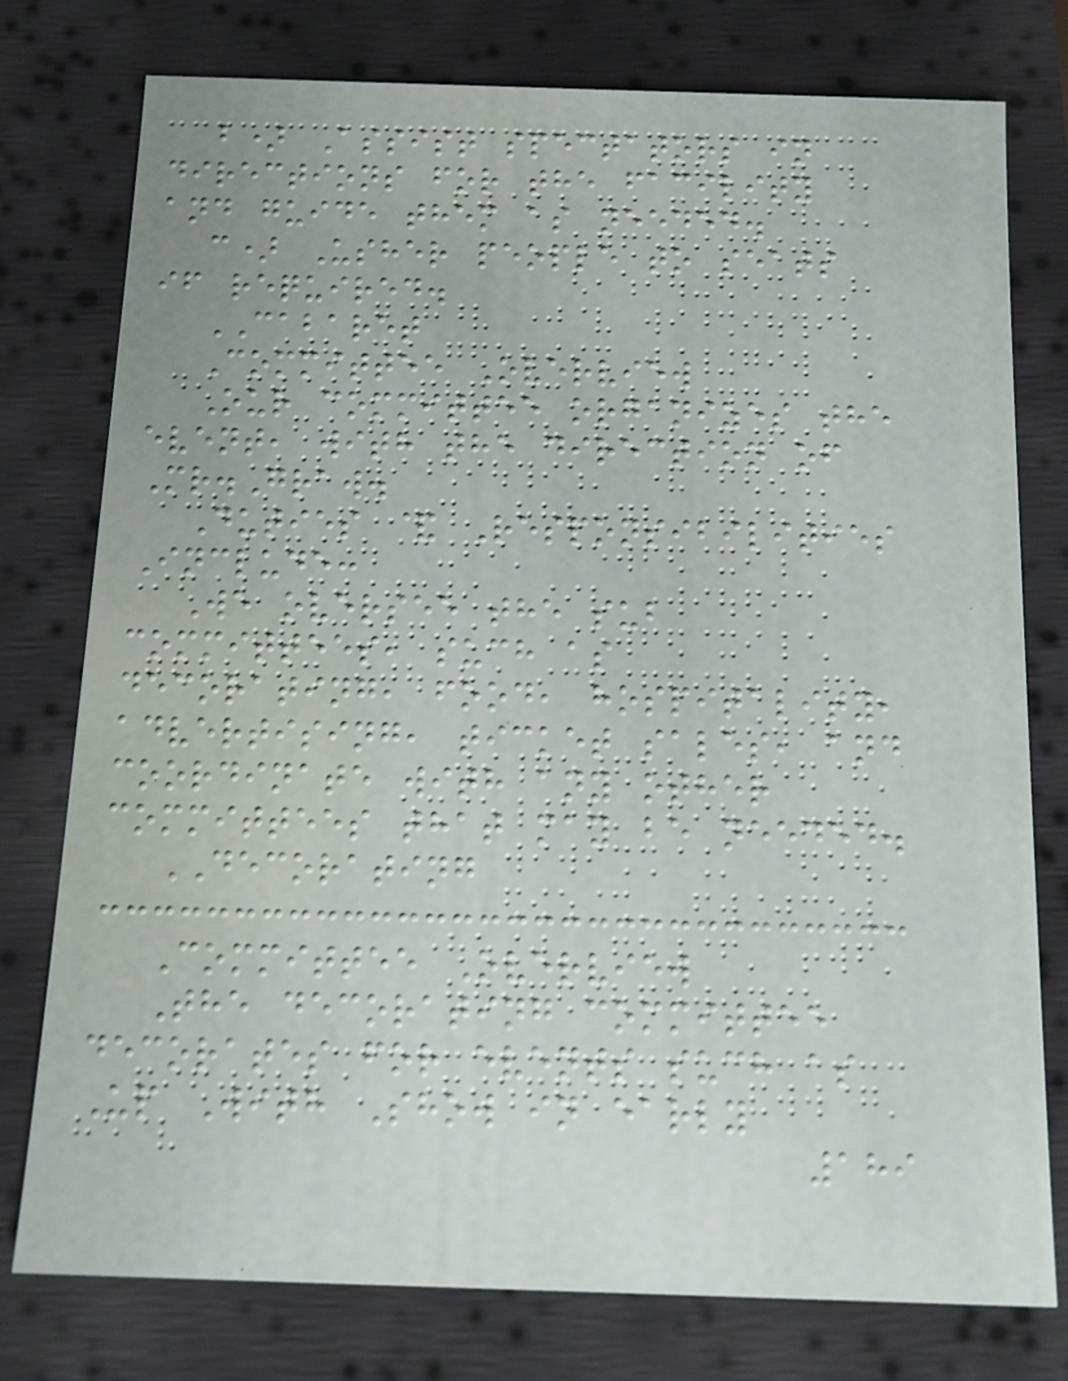b) Assist spectators in
directions for the facility
and guide them as needed.
c) Usher people to seats
if required.
CABARET
Committee Overview
Our committee organizes the
event, with the direction of
Mr.Graw.
Duties & Responsibilities
Include:
We oversee the sub
committees, such as
decorating, food, hospitality,
advertising, ticket sales, and
coordinate with any other
committees that may be needed.
DECORATING
Committee Overview
The decorating committee
decorates for events such as
Up With Show in early
189
